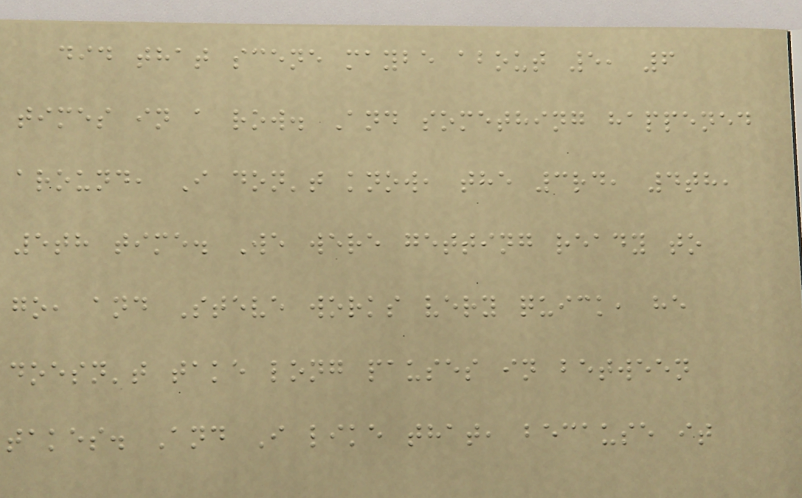did that scene maybe about 5, 6
times in a row. And something happened
around, I don't know, the 3rd, 4th,
5th time. We were getting ready to
go, and Steve works very quick, he
doesn't take long pauses in between
takes. And I like that, because it
